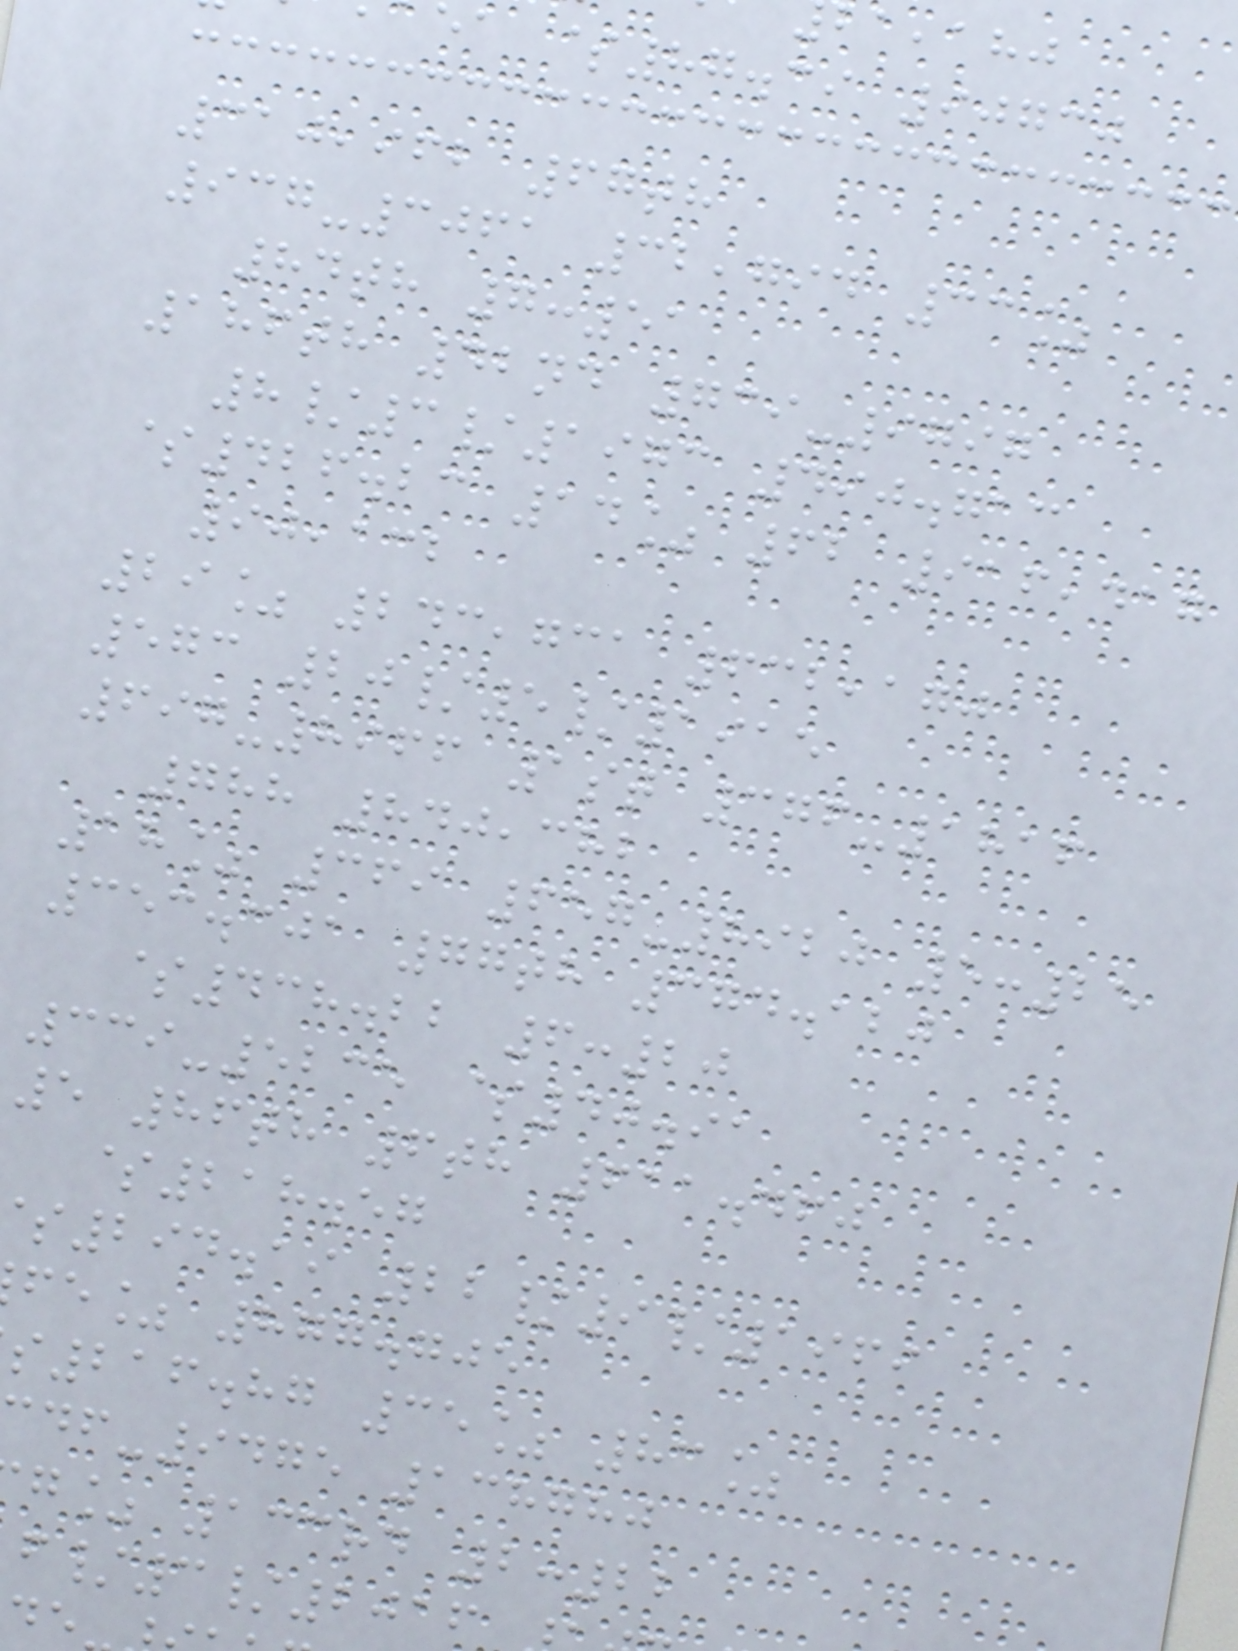ea $87.39 90730
310,962 67th
937-3061 32,794 33%
84th 7:51
186th 42nd 739-9797
8/3/1973 490.713
$426.23 14% 62 916,417
90,132
29% 243,731 632,170
573 20/5/1915
697-8966 1st 376-1816
788 840,382
18% 369 657-8920 5:25
353.301 77th 374.120
$438.22 6:20
339-5235 $40.91
5 86th 6th 611.460
$218.57
294.19 22/9/1969
fe% 877.705
216.87 35% 83%
-9475 138780
g% 133rd 2:22
/3/2016
